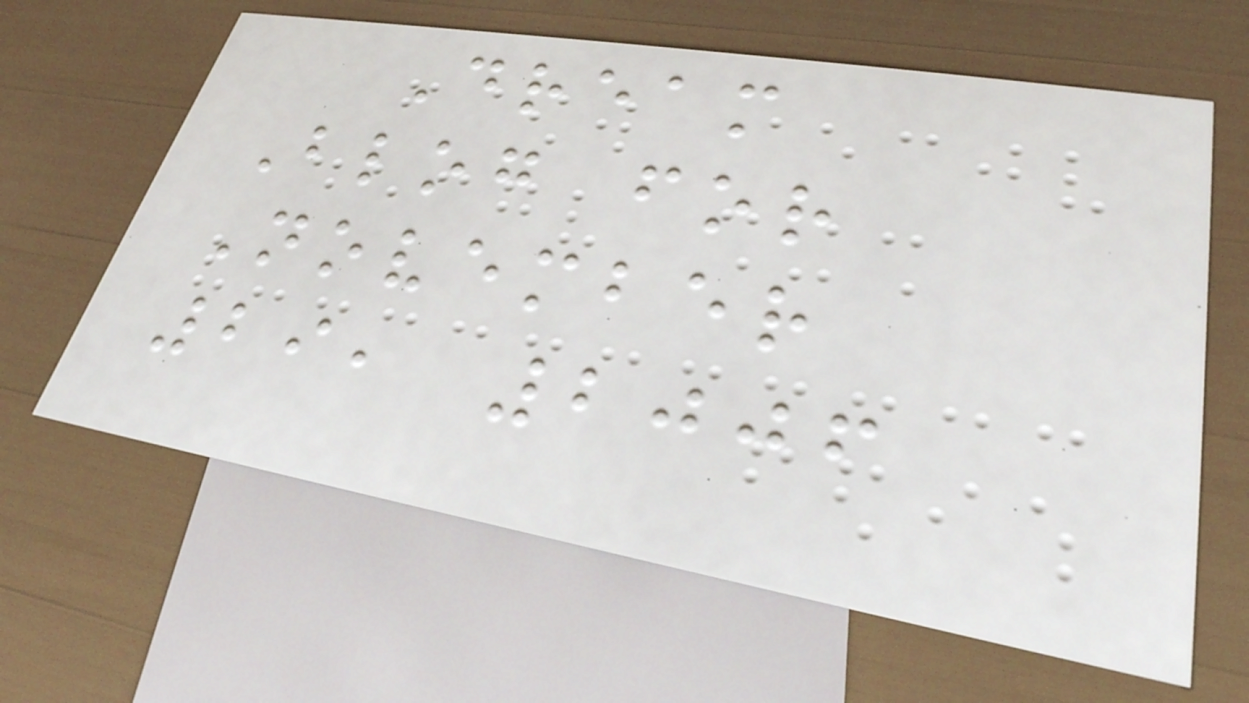Dream
Blog for
November
29, 2006
